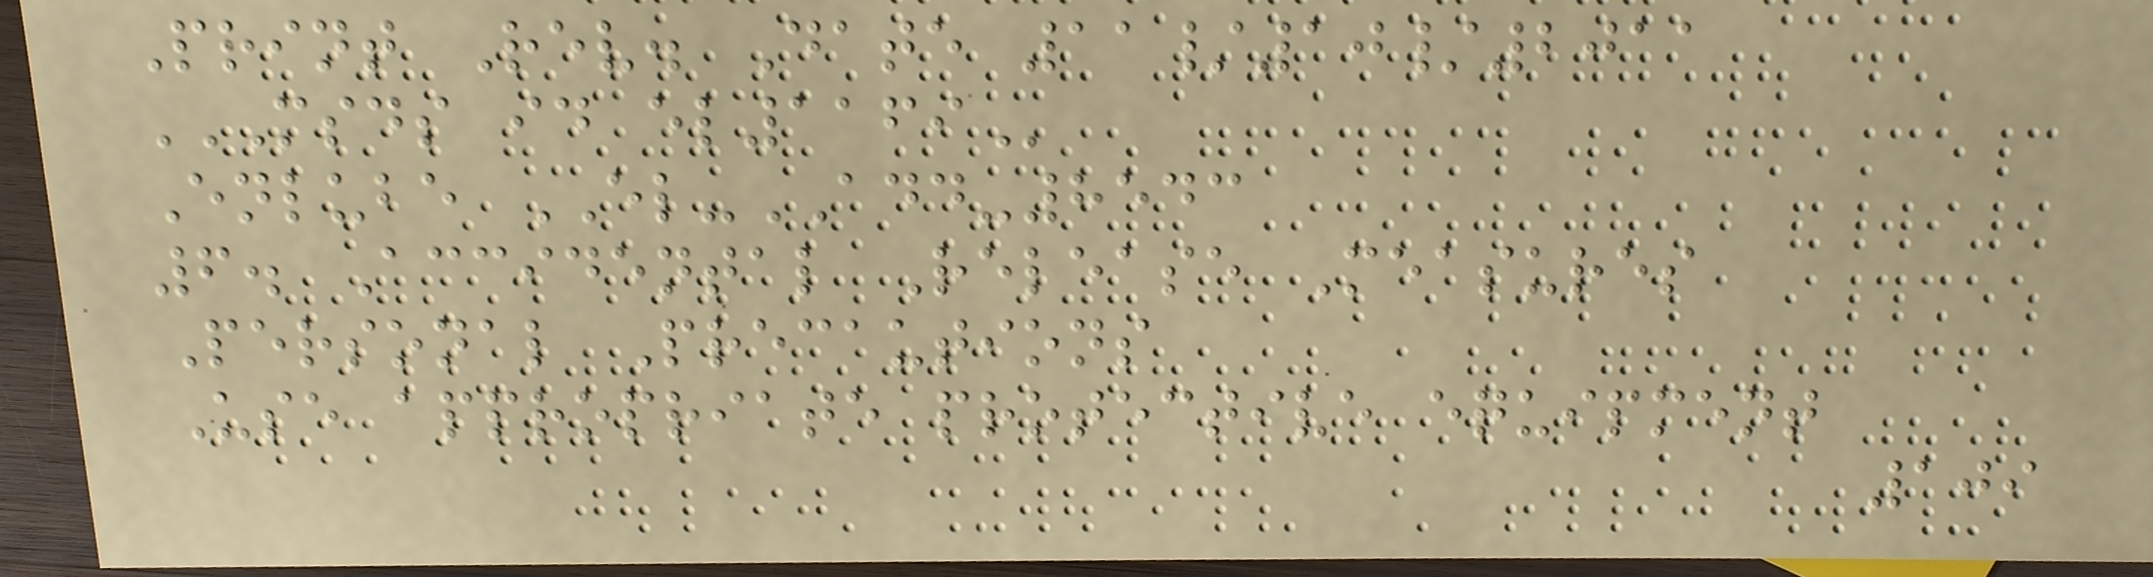Print Rev. Date 11/10/2011
MSDS ID EL1169
Enlube EL-ADD-8543
6. Accidental Release Measures
Personal Precautions
Use appropriate protective equipment
109
